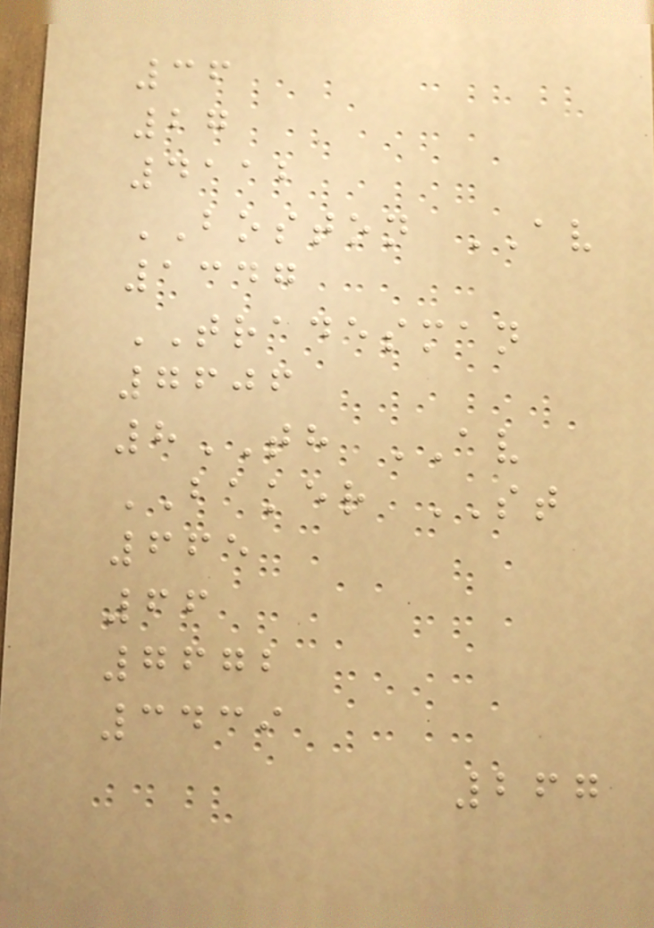36
27
4112
BOSTON AV
1347
TRADESMAN
7606
8TH AV
BAKER ST
665
66
7672
3439
267
